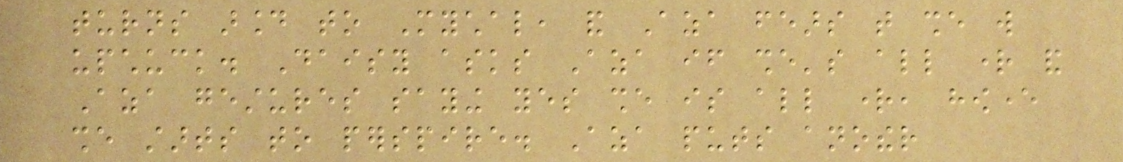turns around to Mychal, and Aza fears that she will
upchuck. Daisy asks Aza if she's all right and
Aza gestures saying yes she is all right, however
she starts to perspire. Aza puts another
